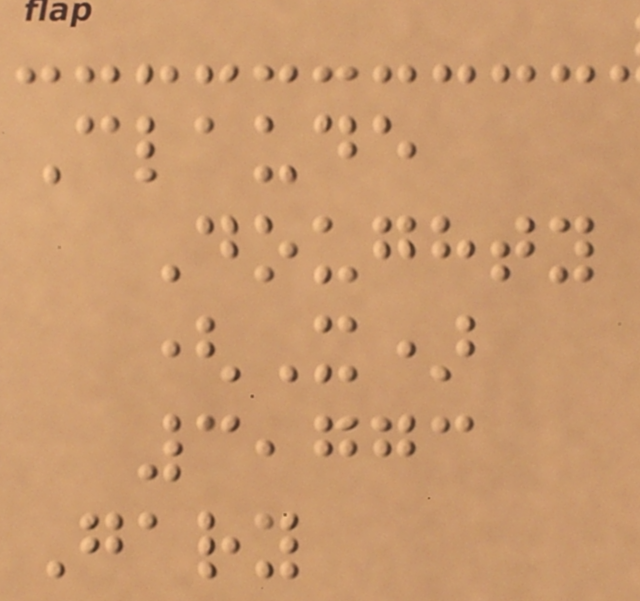Claude
Doughty
(X)
3,773
Gary
